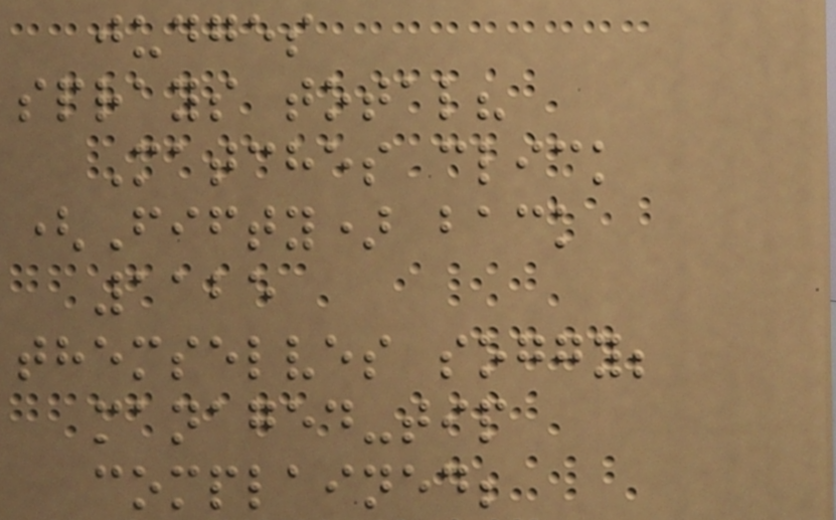judges
sprays total?
Matches click
(Fifty) back
1125
themselves soggy;
managed-tip
complained;
